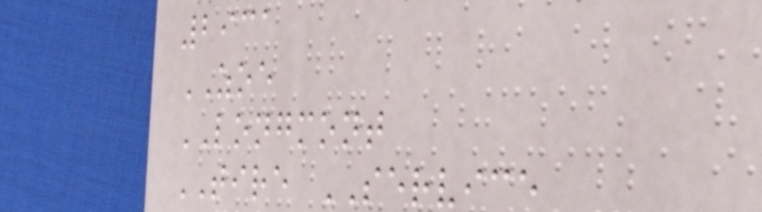2931
ZOE
LONGMONT
TIRE SERVICE
